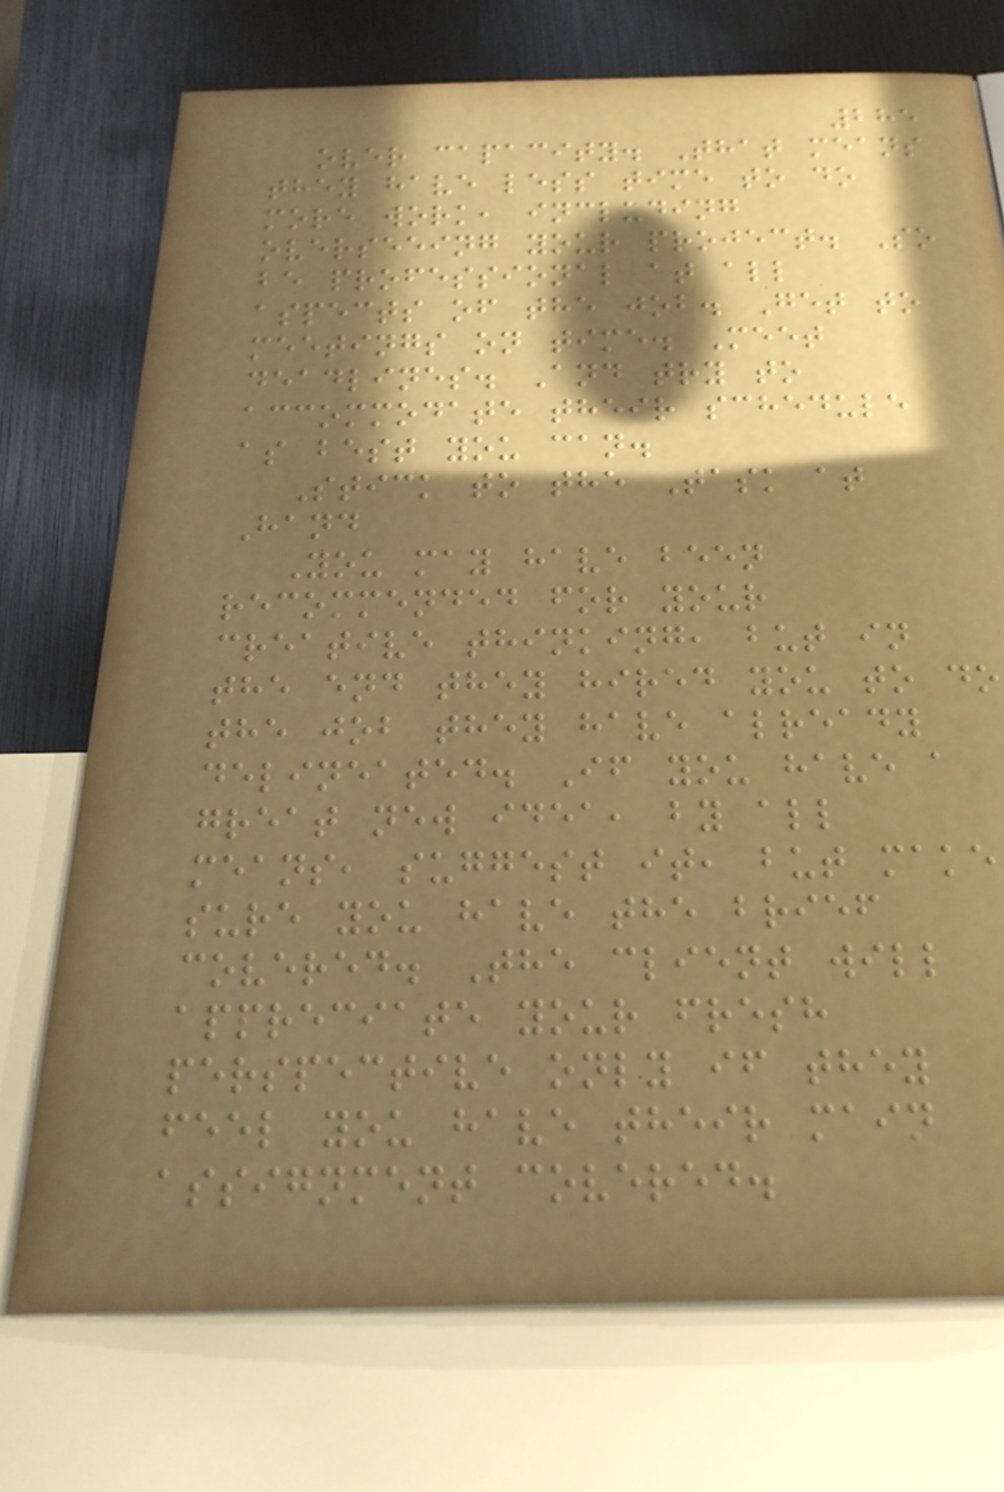285
over capacity. That means
they have less time to do
more work, including
overseeing your project. So
be professional at all
aspects of the job. Get to
meetings on time. Meet
deadlines. And try to
accommodate their schedule
as best you can.
Stick to the Task at
Hand
You may have been
recommended for your
creative thinking, but in
the end they hired you to do
the job they have already
delineated. If you have a
great new idea, by all
means, suggest it, but make
sure you have the brief
covered. The client will
appreciate your fresh
perspective only if they
feel you have their main
assignment covered.
